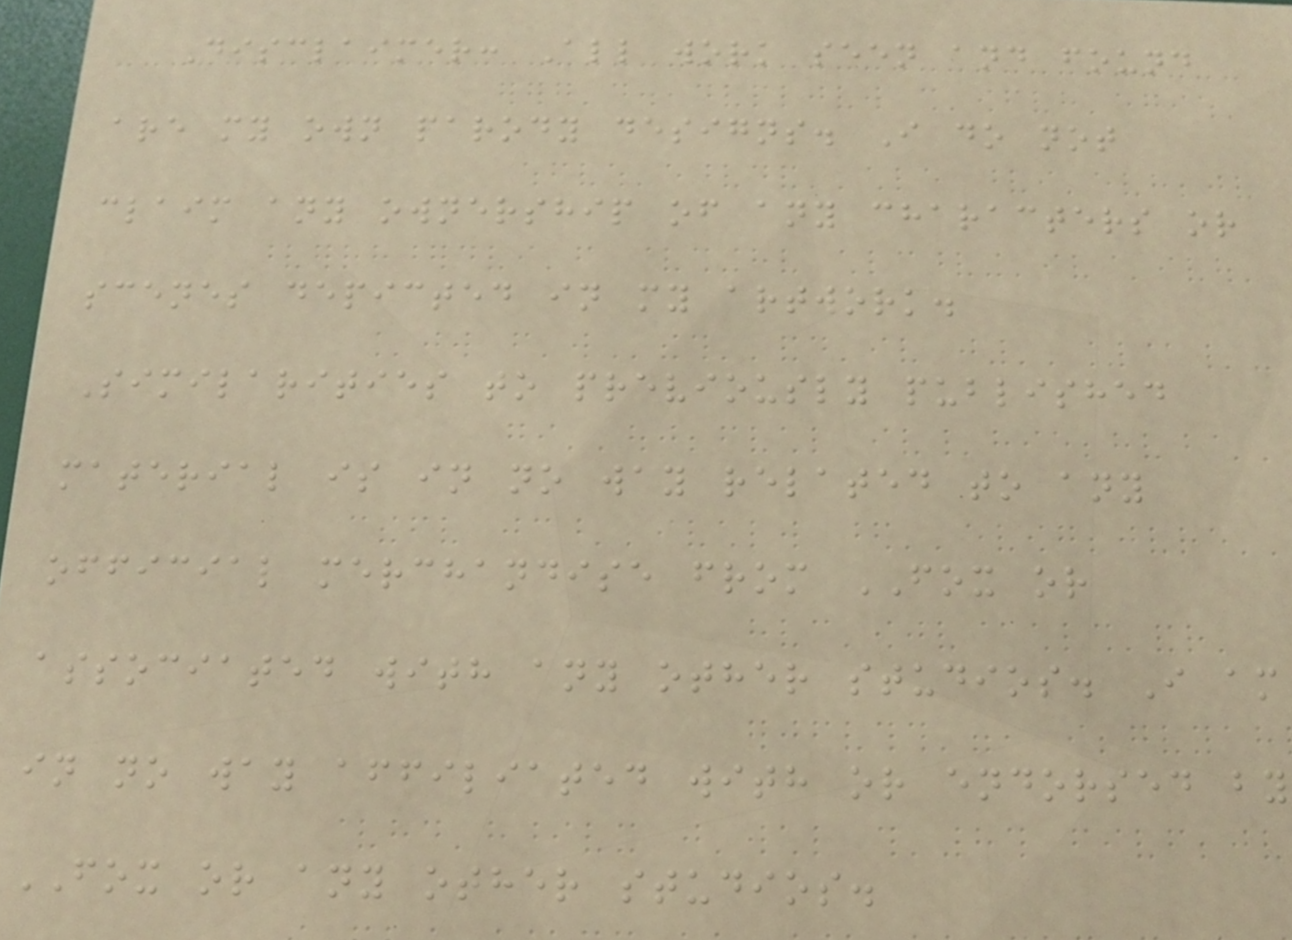Disclaimer: All work seen and found
are my own parody designs. I do not
claim any ownership of any characters or
scenes depicted in my artwork.
Similarities to previously published
material is in no way related to any
official merchandise from FOX or
associated with any other studios. I am
in no way affiliated with or endorsed by
FOX or any other studios.
